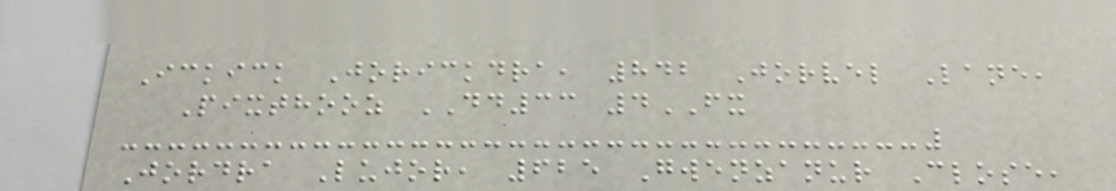Ickick Jorickdra, 842 Jorvel Lane,
Pixthooz DD33 4FX
Jordra Lujor, 625 Gwenzanur Close,
